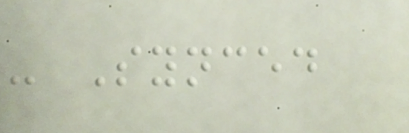- Synced
